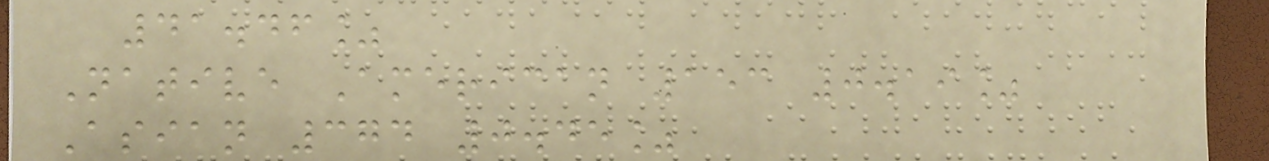41.46%
Native American 153 0.19%
Asian 374 0.45%
